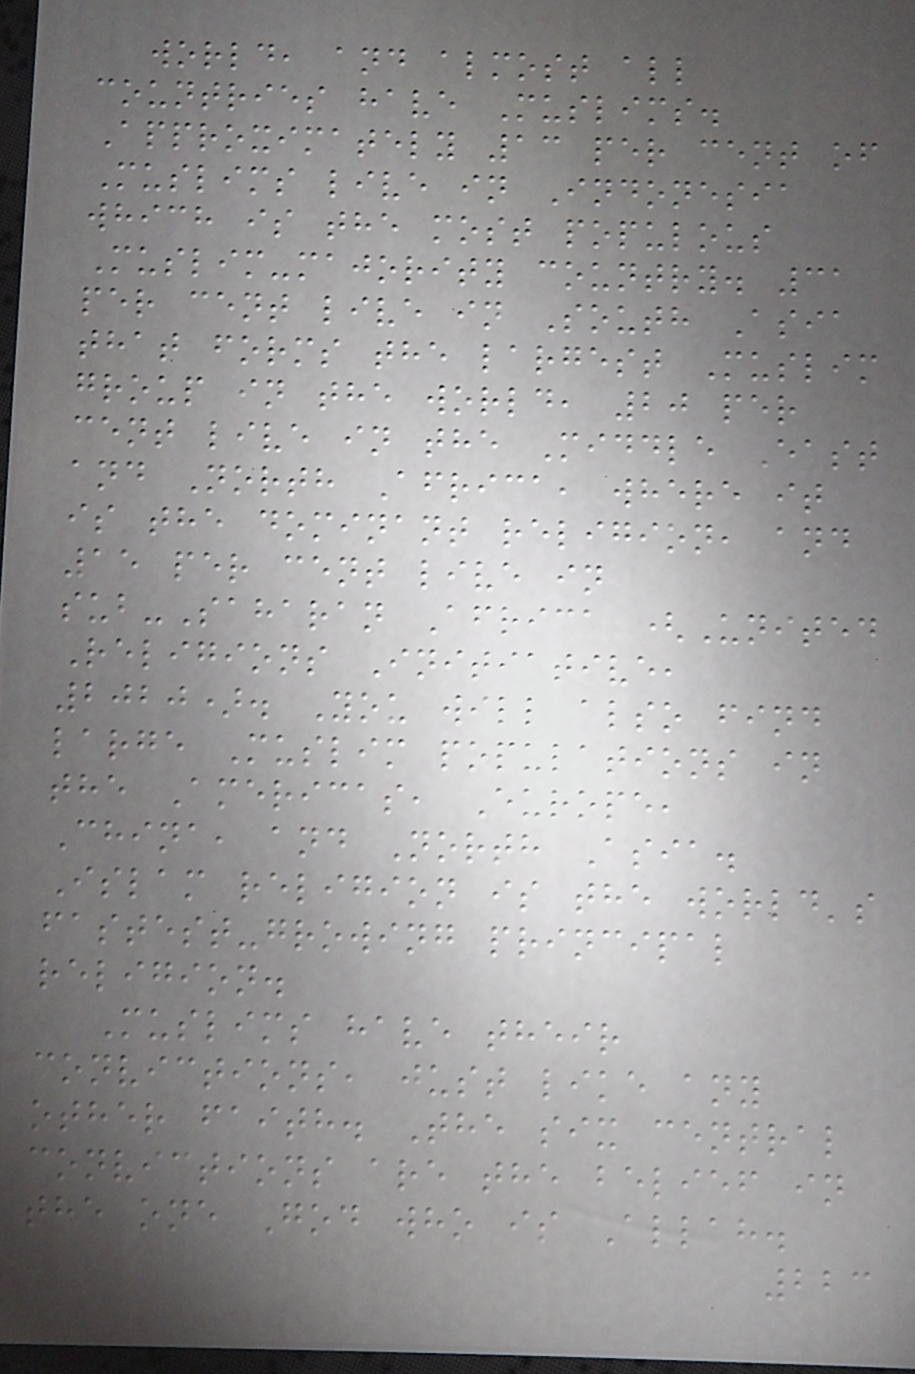world, and almost all
countries have Muslims.
Approximately 13 per cent of
Muslims live in Indonesia
which is the most populous
Muslim-majority country. 31
per cent live in South Asia
that forms the largest Muslim
group in the world, 20 per
cent live in the Middle East
and North Africa, where it
is the dominant religion, and
15 per cent live in
sub-Saharan Africa (United
Religions Initiative,
2020). You will also find
large Muslim populations in
the Americas, Europe,
China, and North Asia.
Islam religion is the world's
fastest-growing principal
religion.
Muslims have their
convictions, just like any
other faith. The six central
convictions are the belief in
the one God who is Allah.
223
